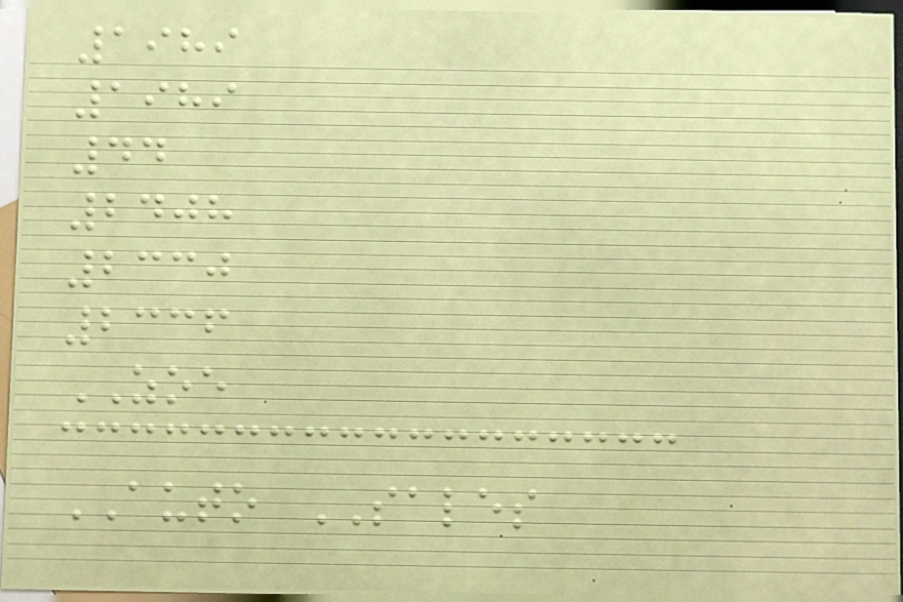1989
1989
44
2408
2330
2336
ZOE
AUTO SALES
